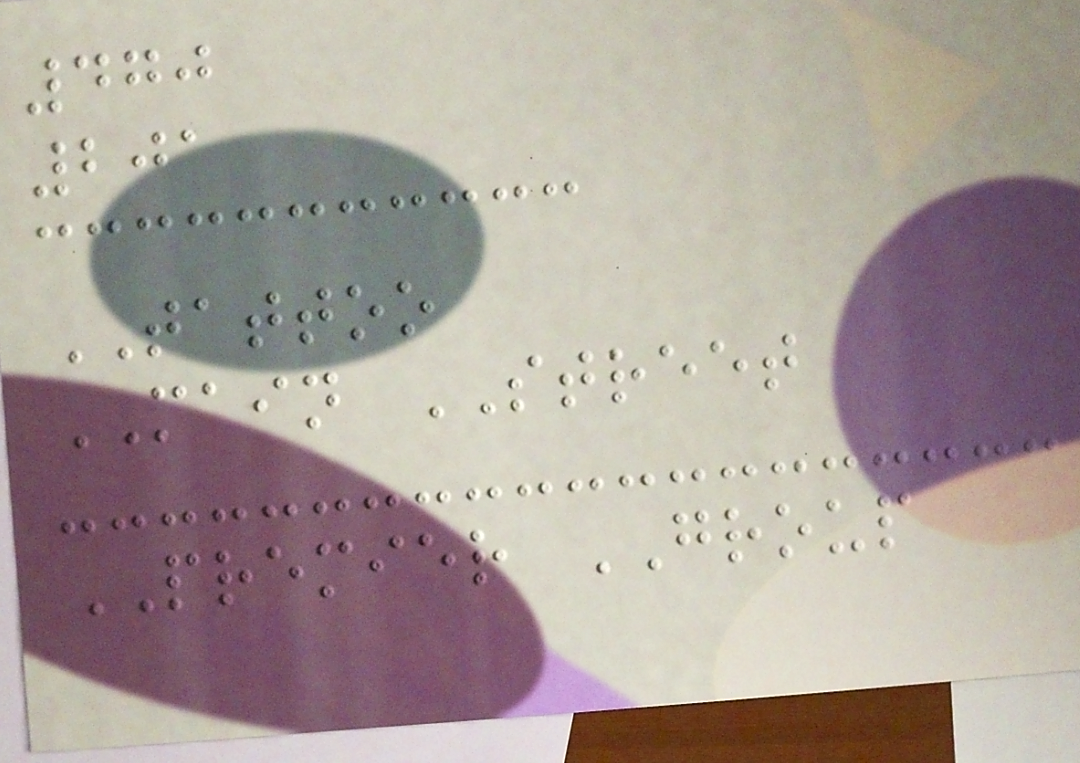470
201
TATTOO
MAIN STREET
PREMIER GROUP
